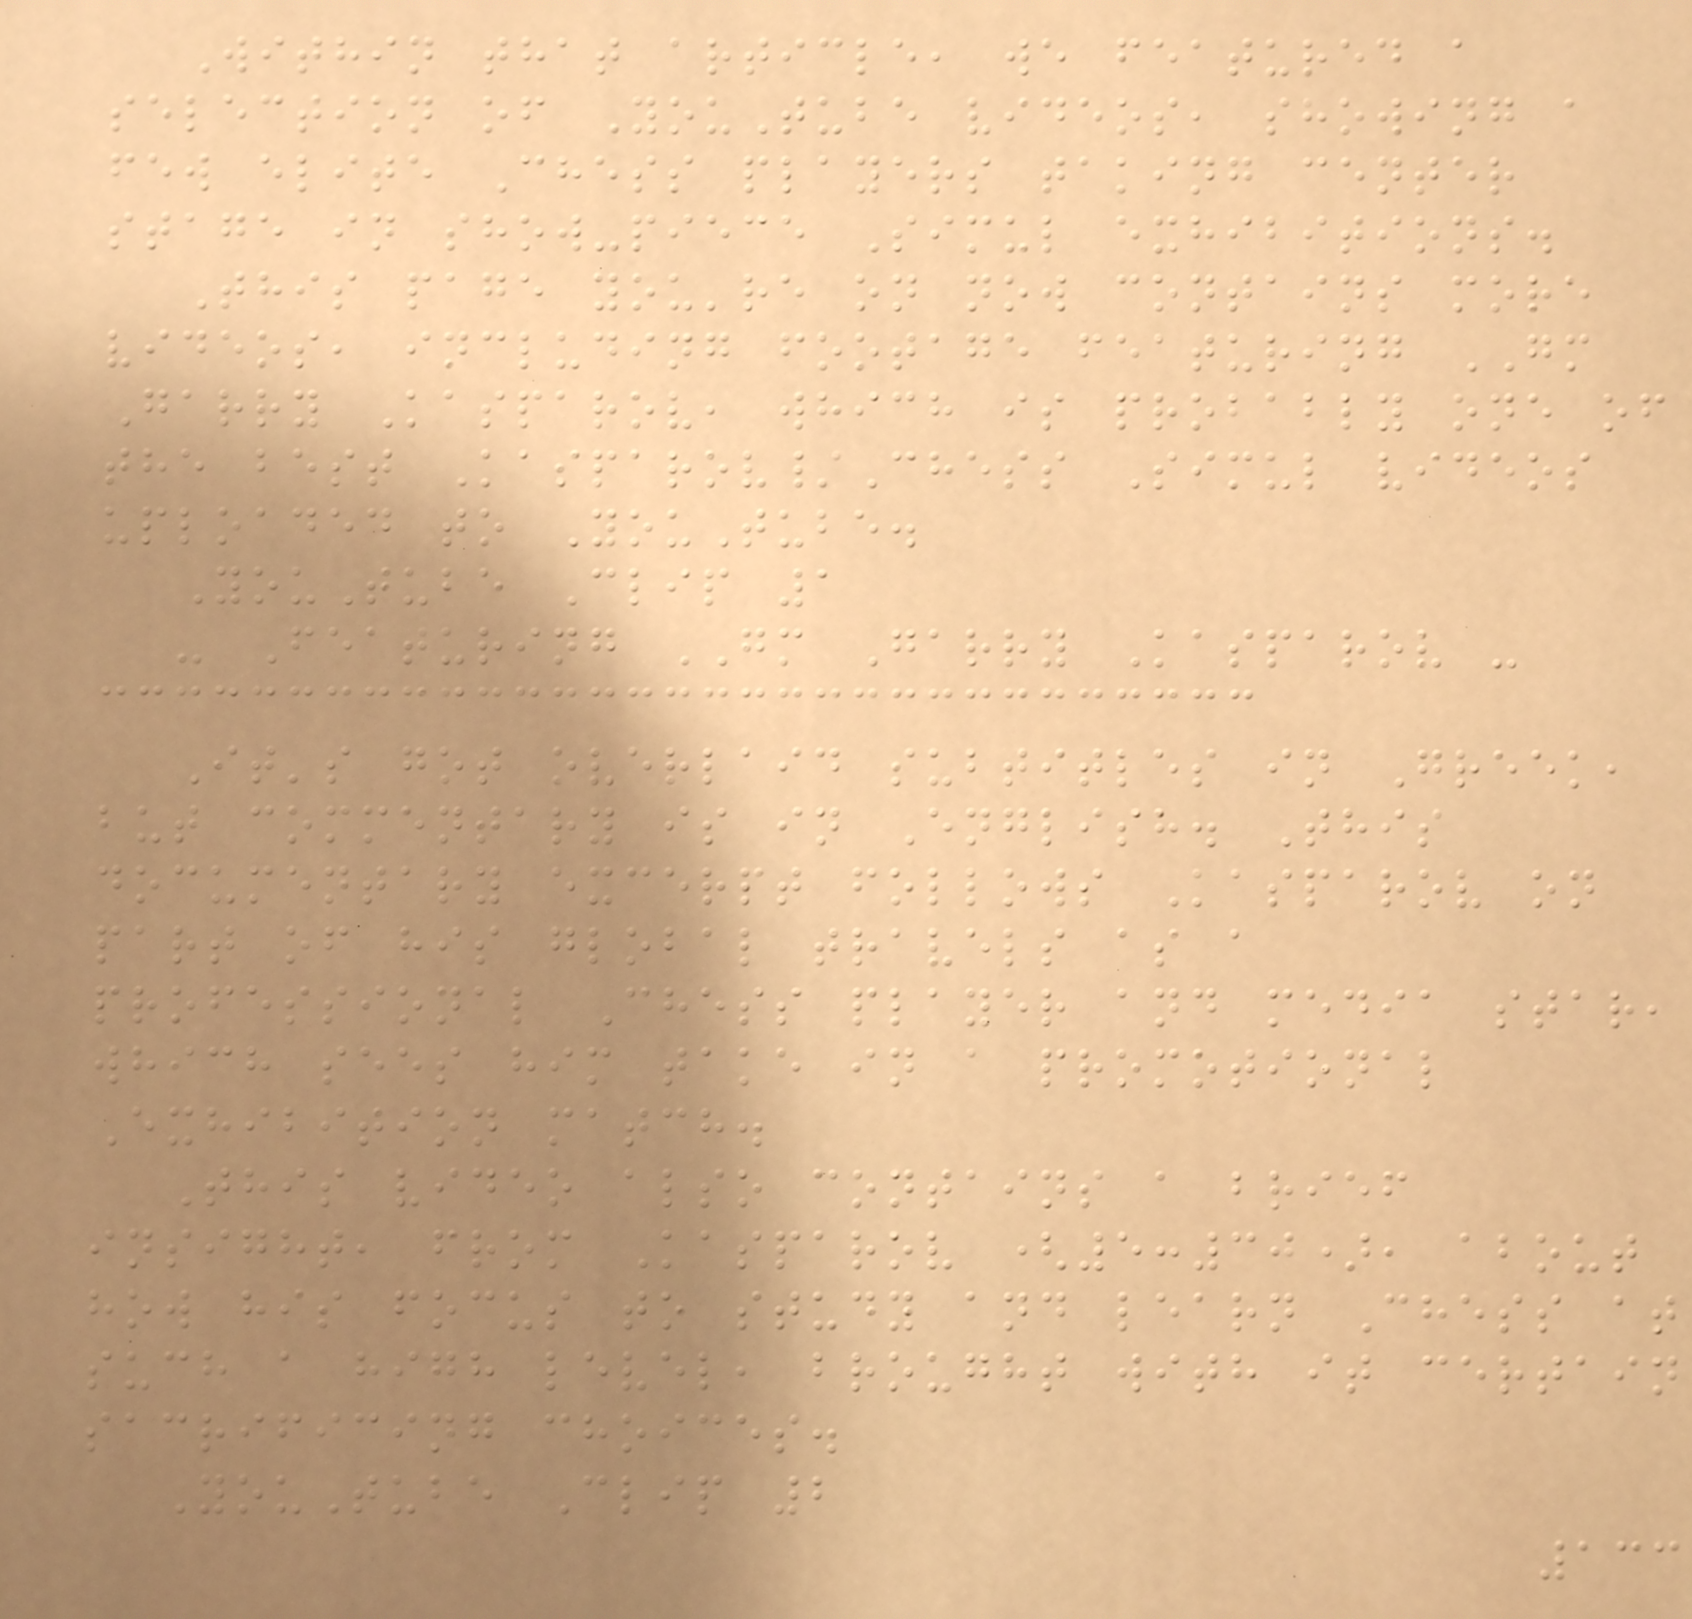Within that article, we featured a
selection of YouTube videos, showing a
few elite Chess players taking center
stage in show-piece Simul exhibitions.
This page you're on now contains more
videos, including footage featuring GM
Garry Kasparov, which is probably one of
the best Kasparov/Chess Simul videos
uploaded to YouTube.
YouTube Clip 1
- Featuring GM Garry Kasparov -
It's got overlaid subtitles in Greek,
but commentary is in English. This
documentary excerpt follows Kasparov on
part of his global travels as a
professional Chess player and media star,
which sees him take in a promotional
Exhibition match.
This video also contains a brief
insight, from Kasparov (5:30), about
how his focus to study and learn Chess at
such a high level, brought with it certain
sacrificing choices.
YouTube Clip 2
133
